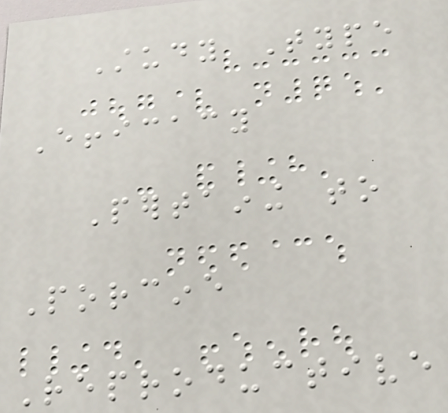Study Type
Efficacy
Pertaining to
Porcine
Reproductive
